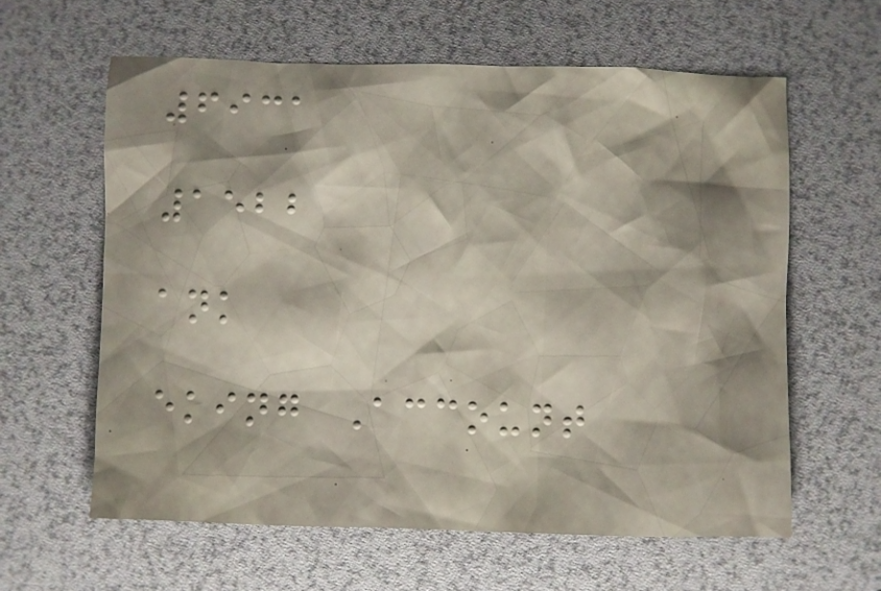6931
1522
ank
eking Account
